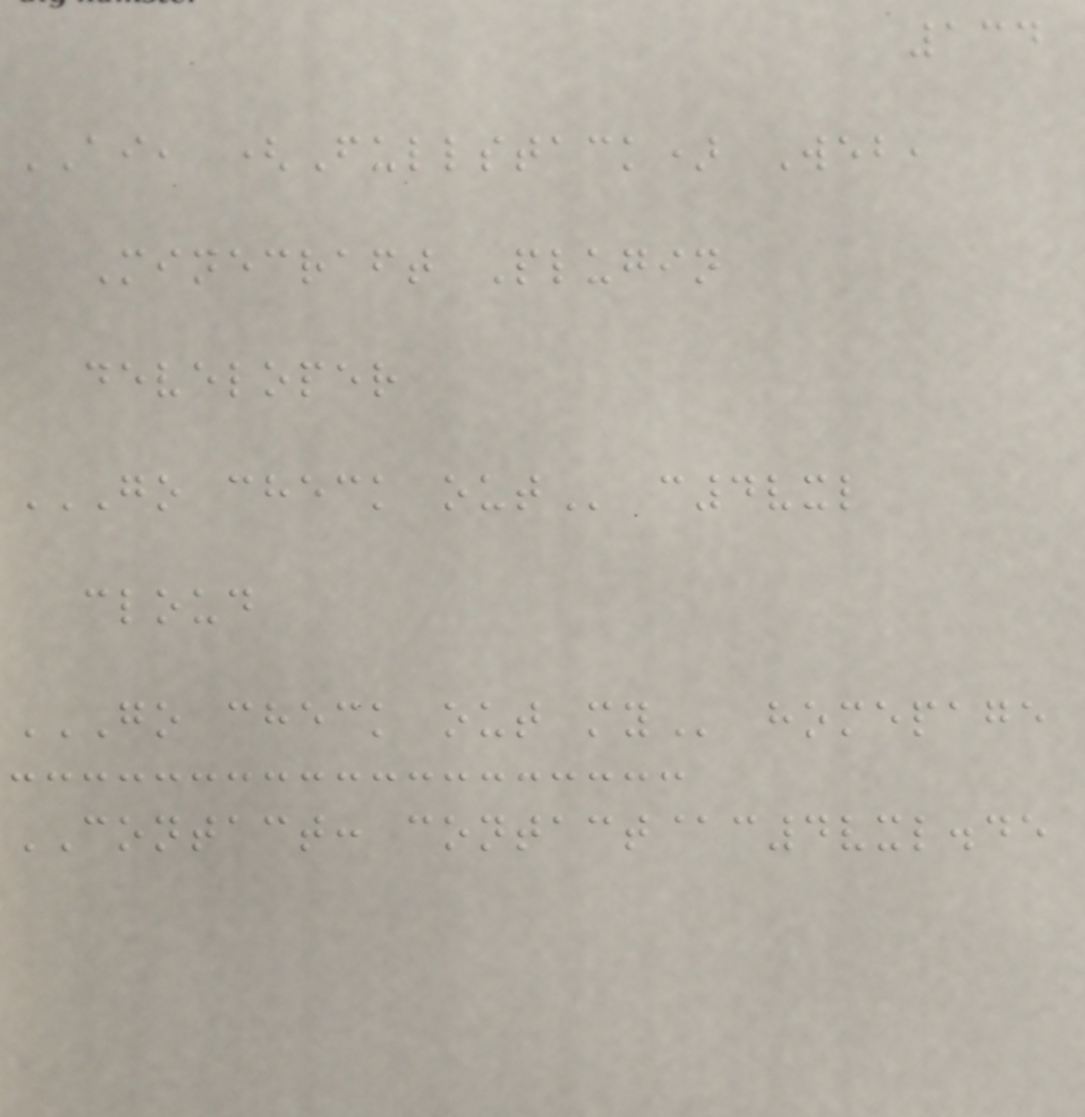134
AI, (Fullstack) Web,
Minecraft Plugin
developer
GO CHECK OUT c4vxl
cloud
GO CHECK OUT MY homepage
CONTACT: contact@c4vxl.de
